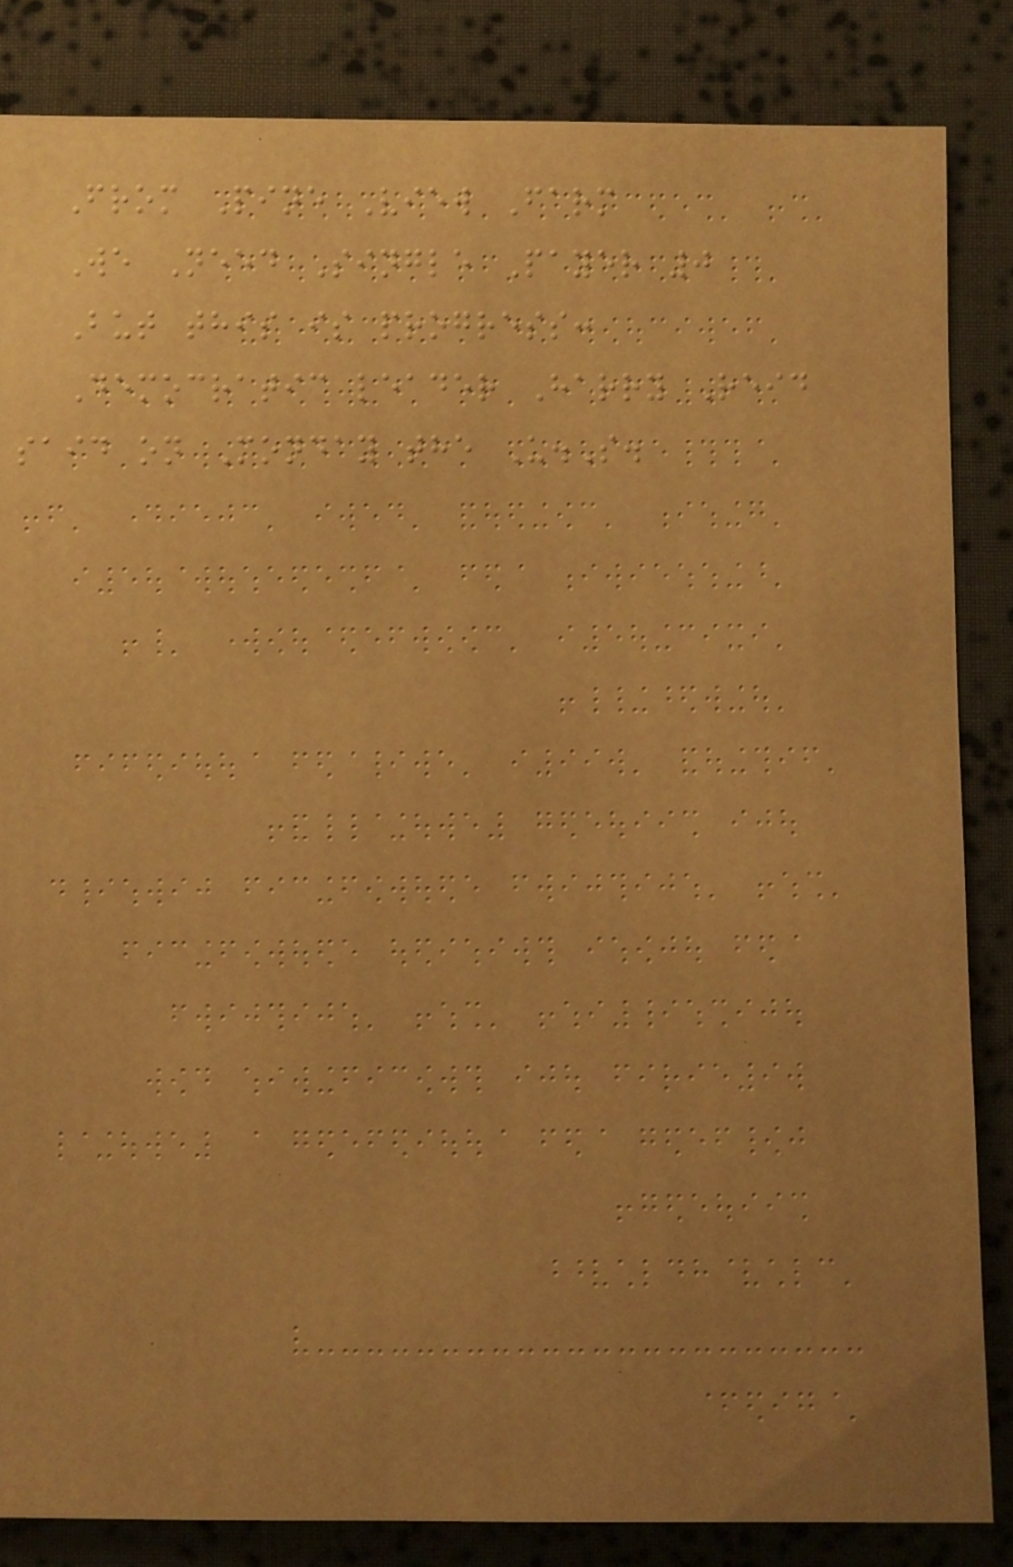From Pine View Farm
We Need Single Payer 0
But this is progress:
Democratic leader Harry Reid
said on Monday the U.S.
